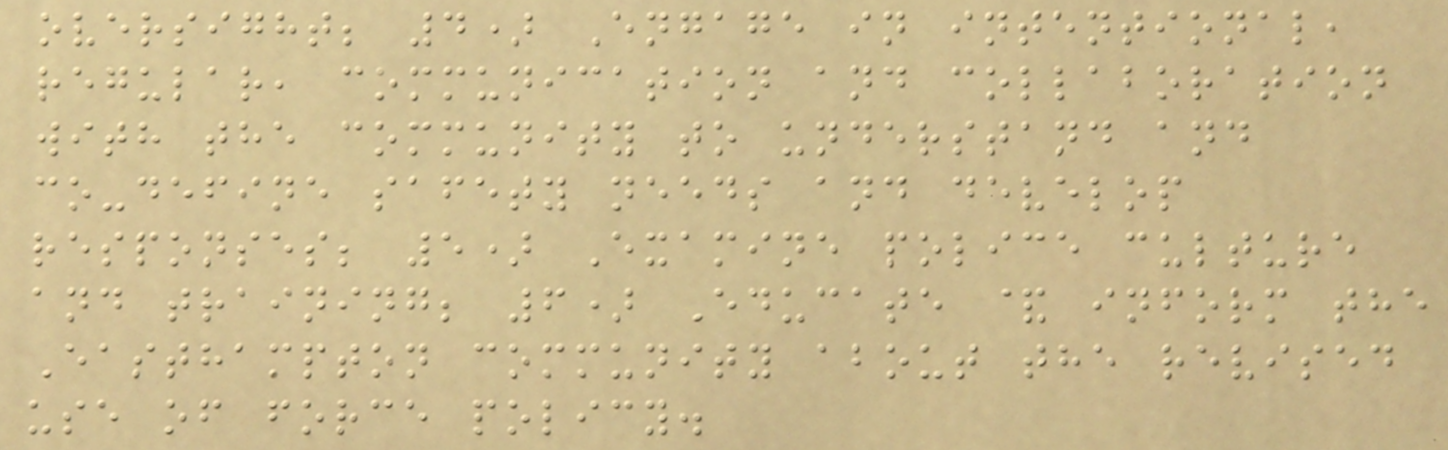oversight; 4) Engage in intentional,
regular, communication and collaboration
with the community to understand and
co-define safety needs and develop
responses; 5) Examine police culture
and training; 6) Educate & inform the
Easthampton community about the revised
use of force policy.
